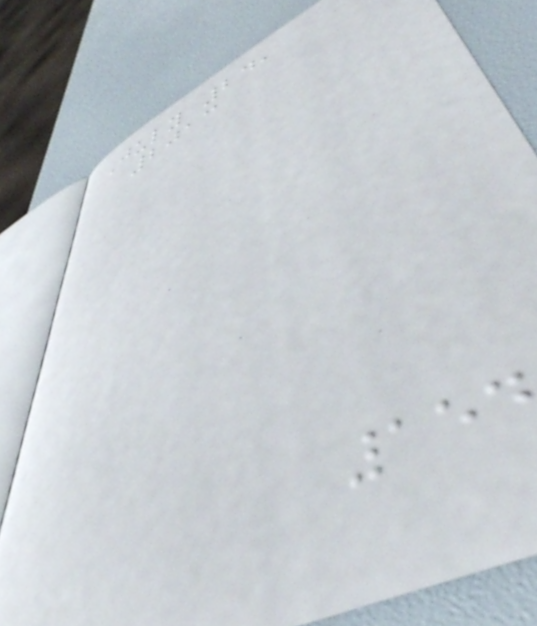July 24,
2013
154
